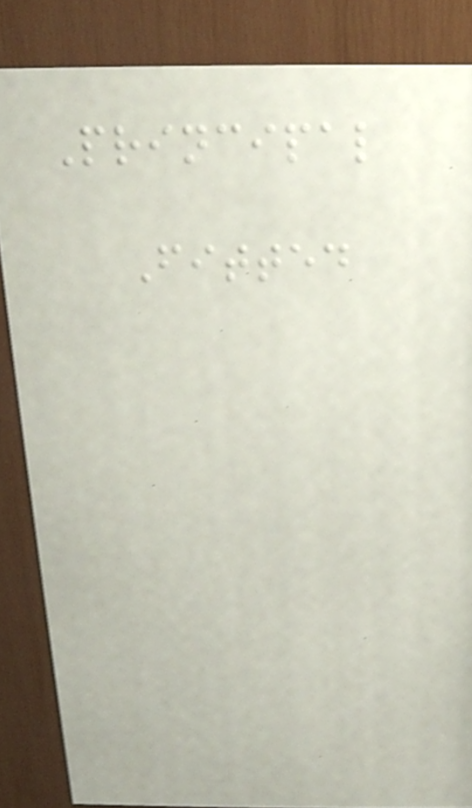Principal
Fitted
